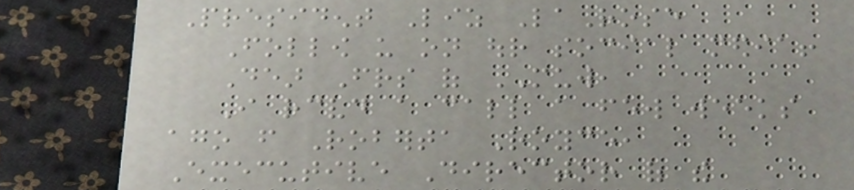President Liz LaRose
Follow us on our social media!
Dear Friends of MUW,
I received a call a few weeks
ago from Roberta Royce,
Executive Director of the
